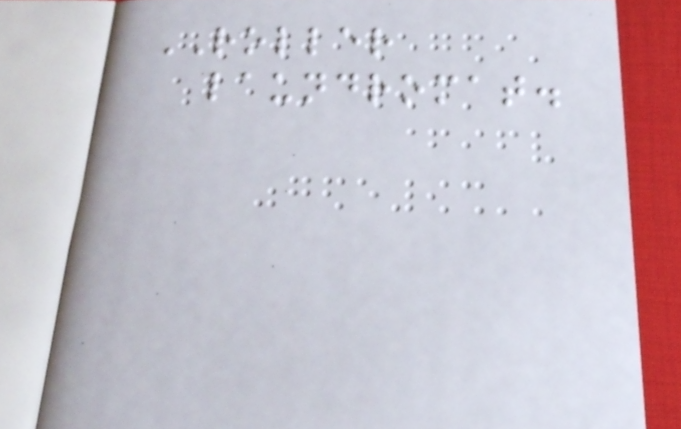ROLLER
laundromat.
